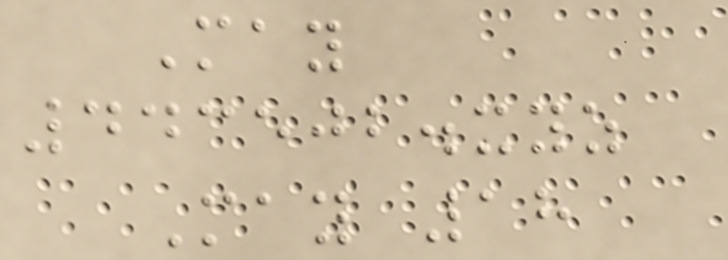May
443502.xyz
May 18
